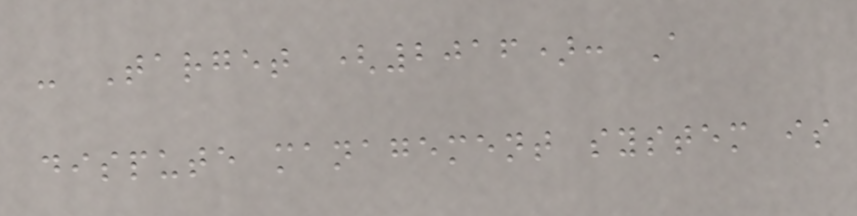- Target (2016): A
dispute management system is
